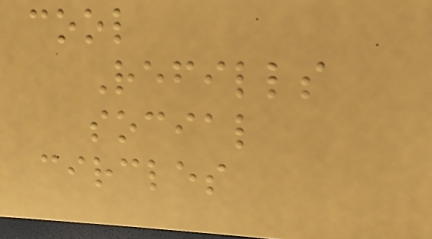cool
Refills
social
circles
